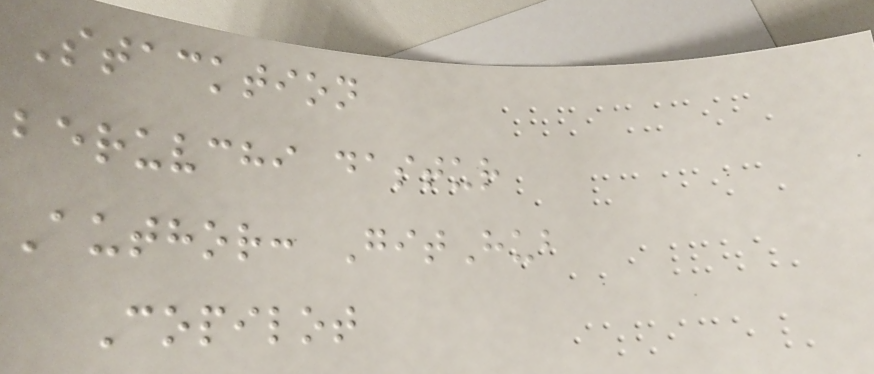Stacktion
beruvchi dastur
Author: GitHub
Copilot
